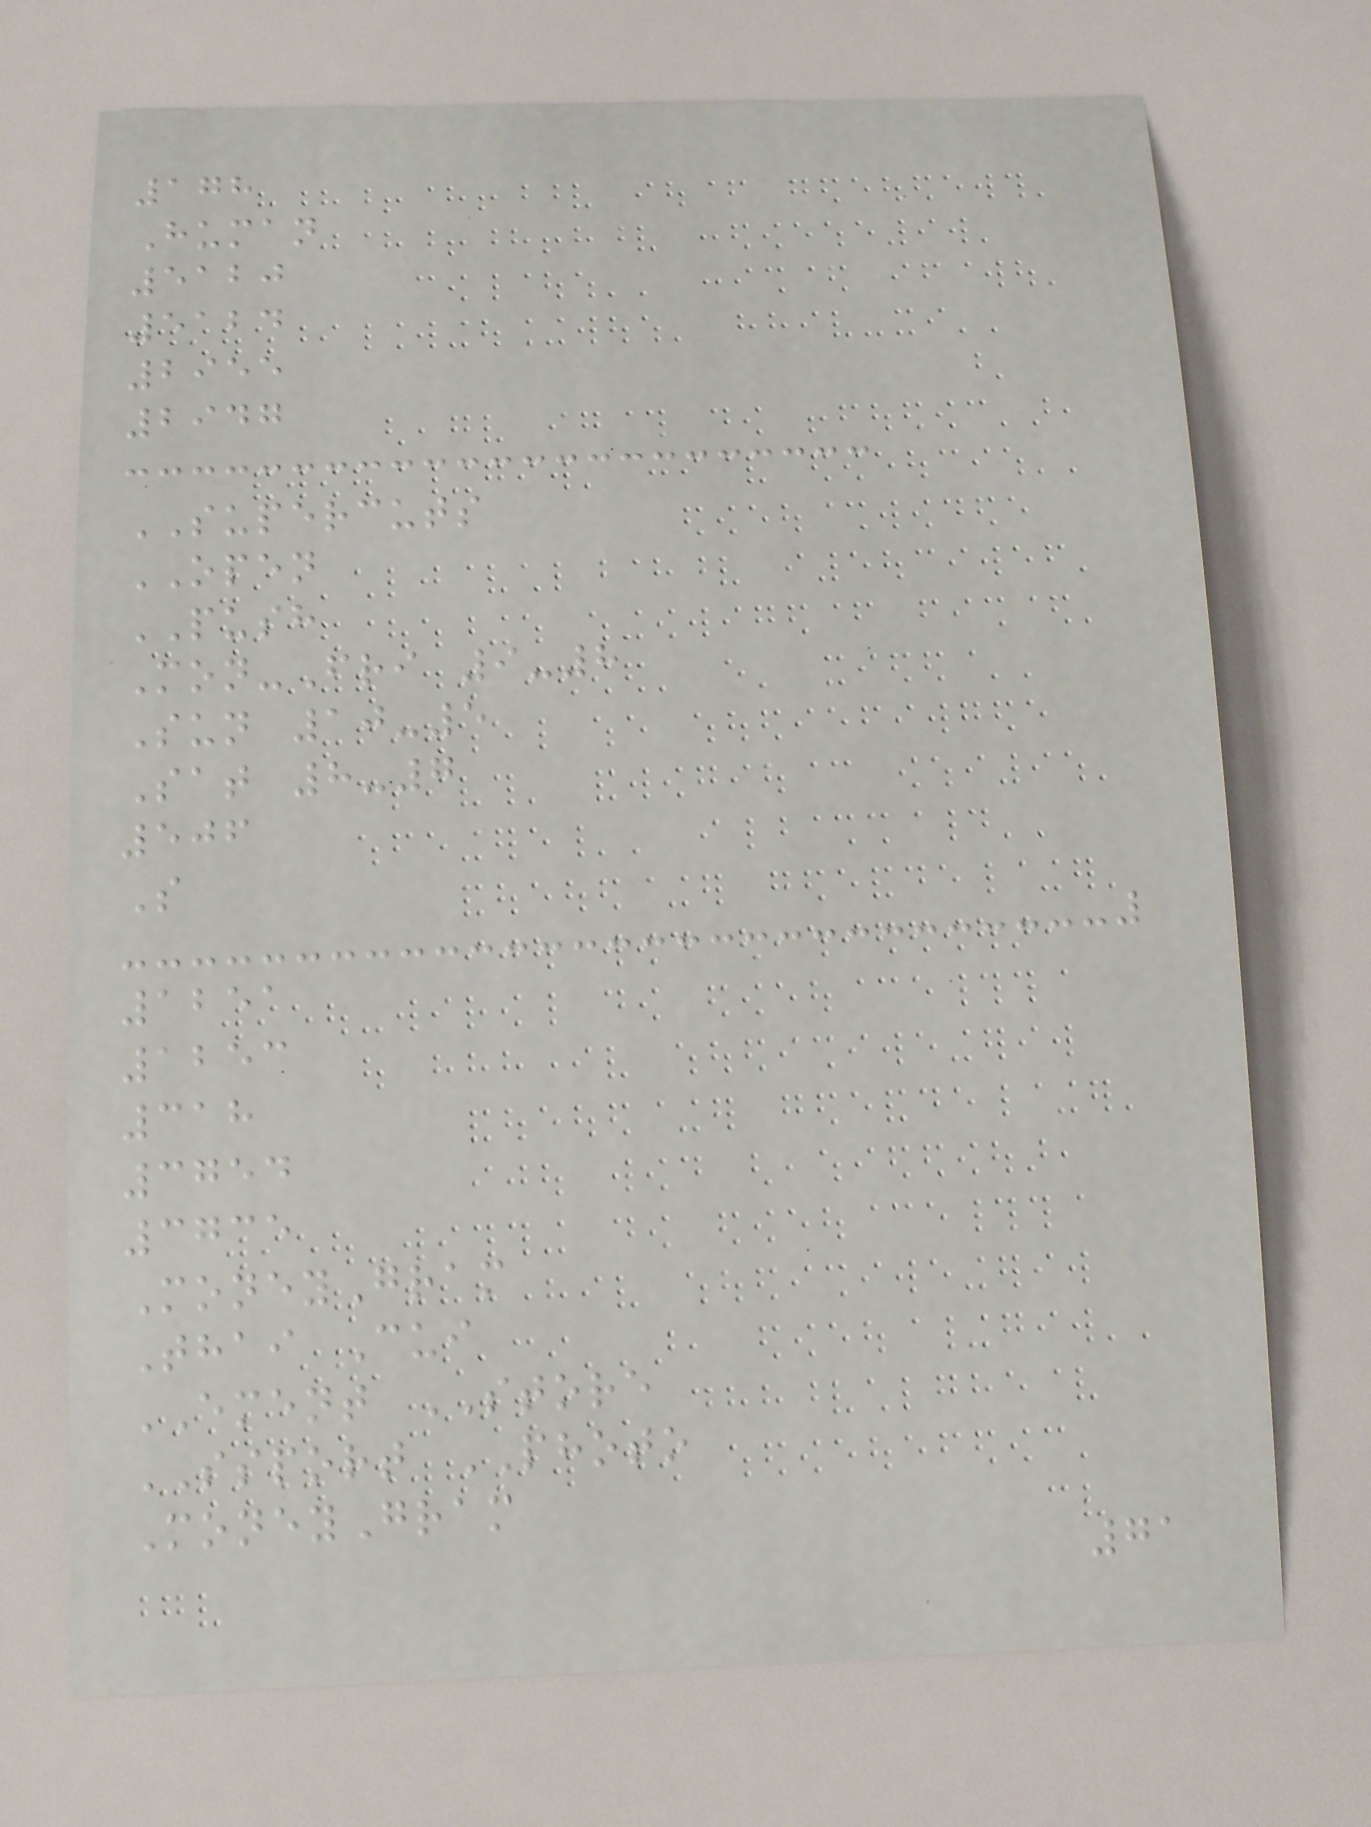178
Human
5120
5124
2955
2947
SUPERCUTS
OPEN
PUSH
Mon-Fri 9-8
Sun 10-5
Sat 8-7
506
S
1251
1253
318
3754
3735
MoneyGram
Thai Cui
EMENT STORE
SSPORT PHOTO
MoneyGram
71
